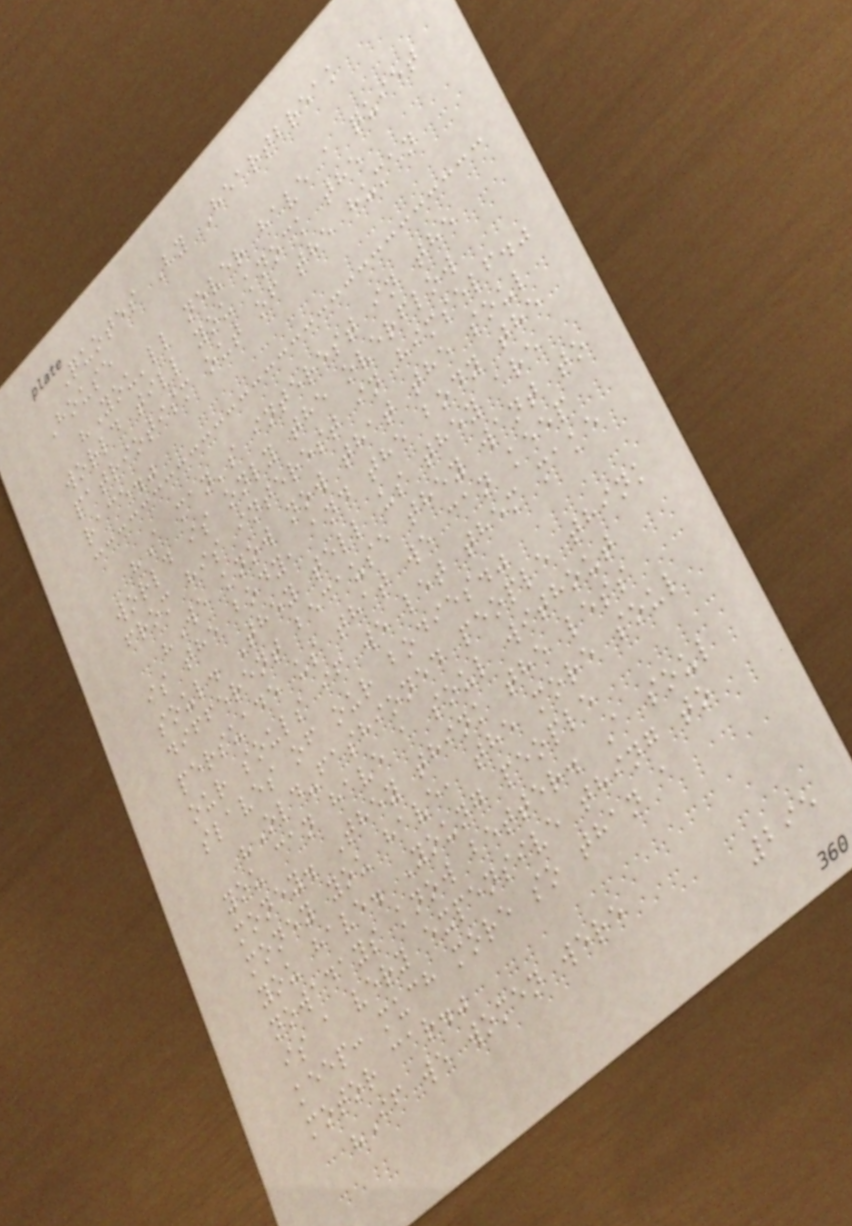Quotes By Heartbreak
House
"You'll never have a quiet
world till you knock the
patriotism out of the human
race."
"A man's interest in the
world is only the overflow
from his interest in himself."
"We know now that the soul
is the body, and the body the
soul. They tell us they are
different because they want to
persuade us that we can keep
our souls if we let them make
slaves of our bodies."
"Old-fashioned people think
you can have a soul without
money. They think the less
money you have, the more soul
you have. Young people
nowadays know better. A soul
is a very expensive thing to
keep: much more so than a
motor car."
"If we women were
295
